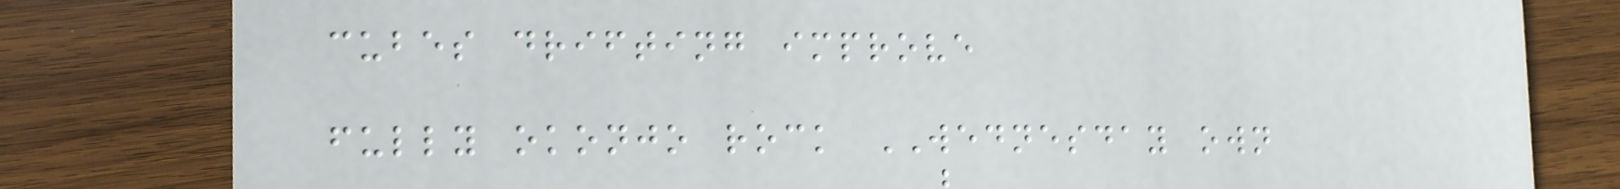cubes drifting improve
fully okonjo rock WEDNESDAY own
